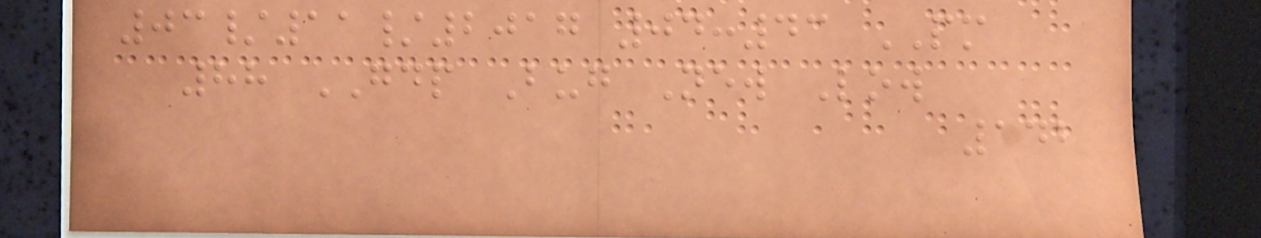03/11/2017 04:43 PM
88 GDP Bug New Low
142
